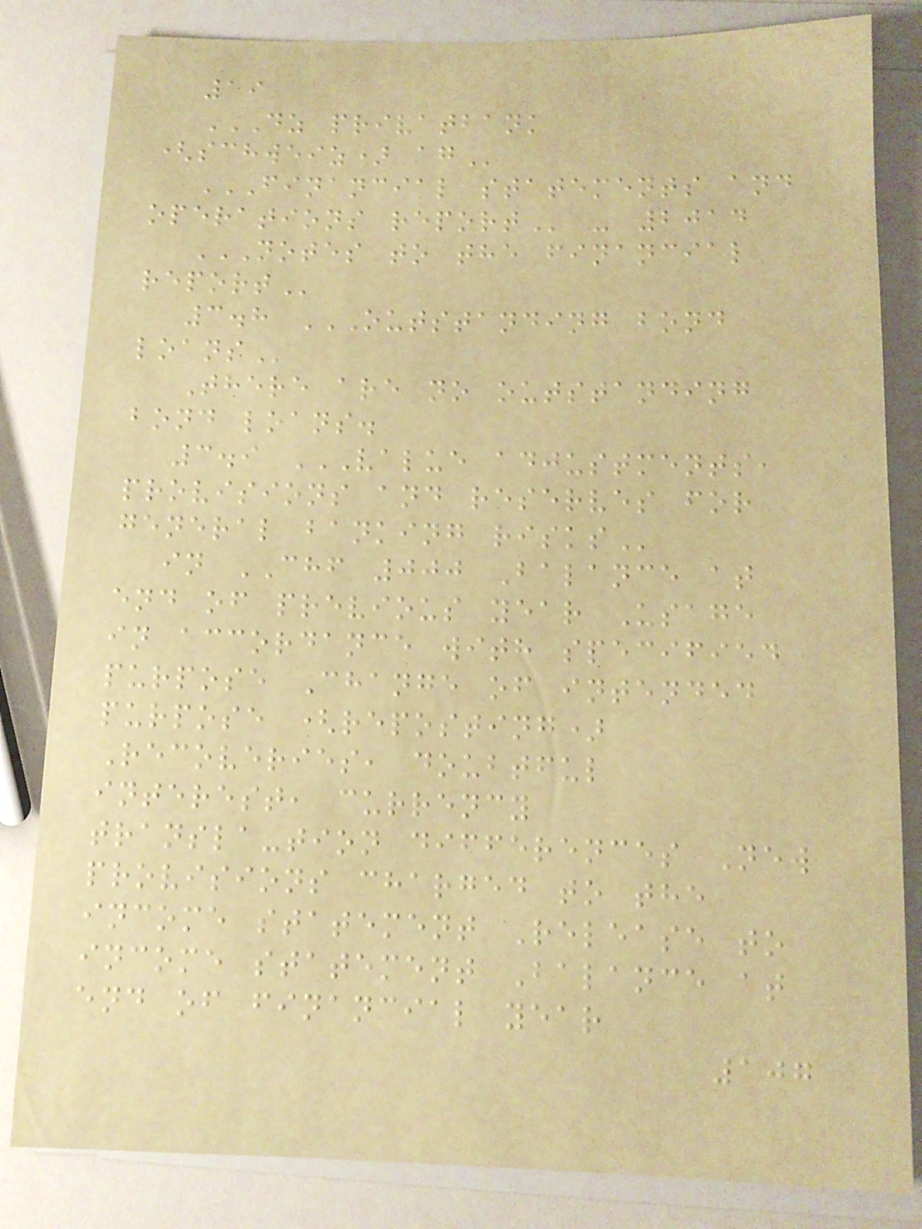19
DZ PRIVATBANK
(SCHWEIZ) AG
FINANCIAL STATEMENTS AND
OPERATIONS REPORT - 2014
NOTES TO THE FINANCIAL
REPORT
3.8 OUTSTANDING BOND
LOANS
There are no outstanding
bond loans.
3.9 VALUE ADJUSTMENTS,
PROVISIONS AND RESERVES FOR
GENERAL BANKING RISKS
in CHF 000 Balance at
end of previous year Usage
in accordance with specified
purpose Change of intended
purpose (reposting)
Recoveries, doubtful
interest, currency
transla-tion differences New
provisions charged to the
income statement Release to
income statement Balance at
end of financial year
107
